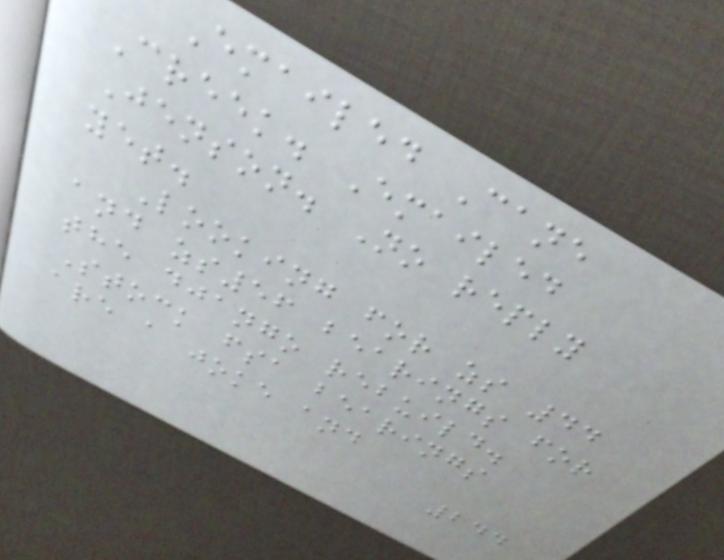Emailed Cane
Creek. Emailed
Jenson. No reply
yet.
Looking for zs 44
and zs56 bearings for
the django rebuild.
Stock fsa bearings
are a joke and
244
